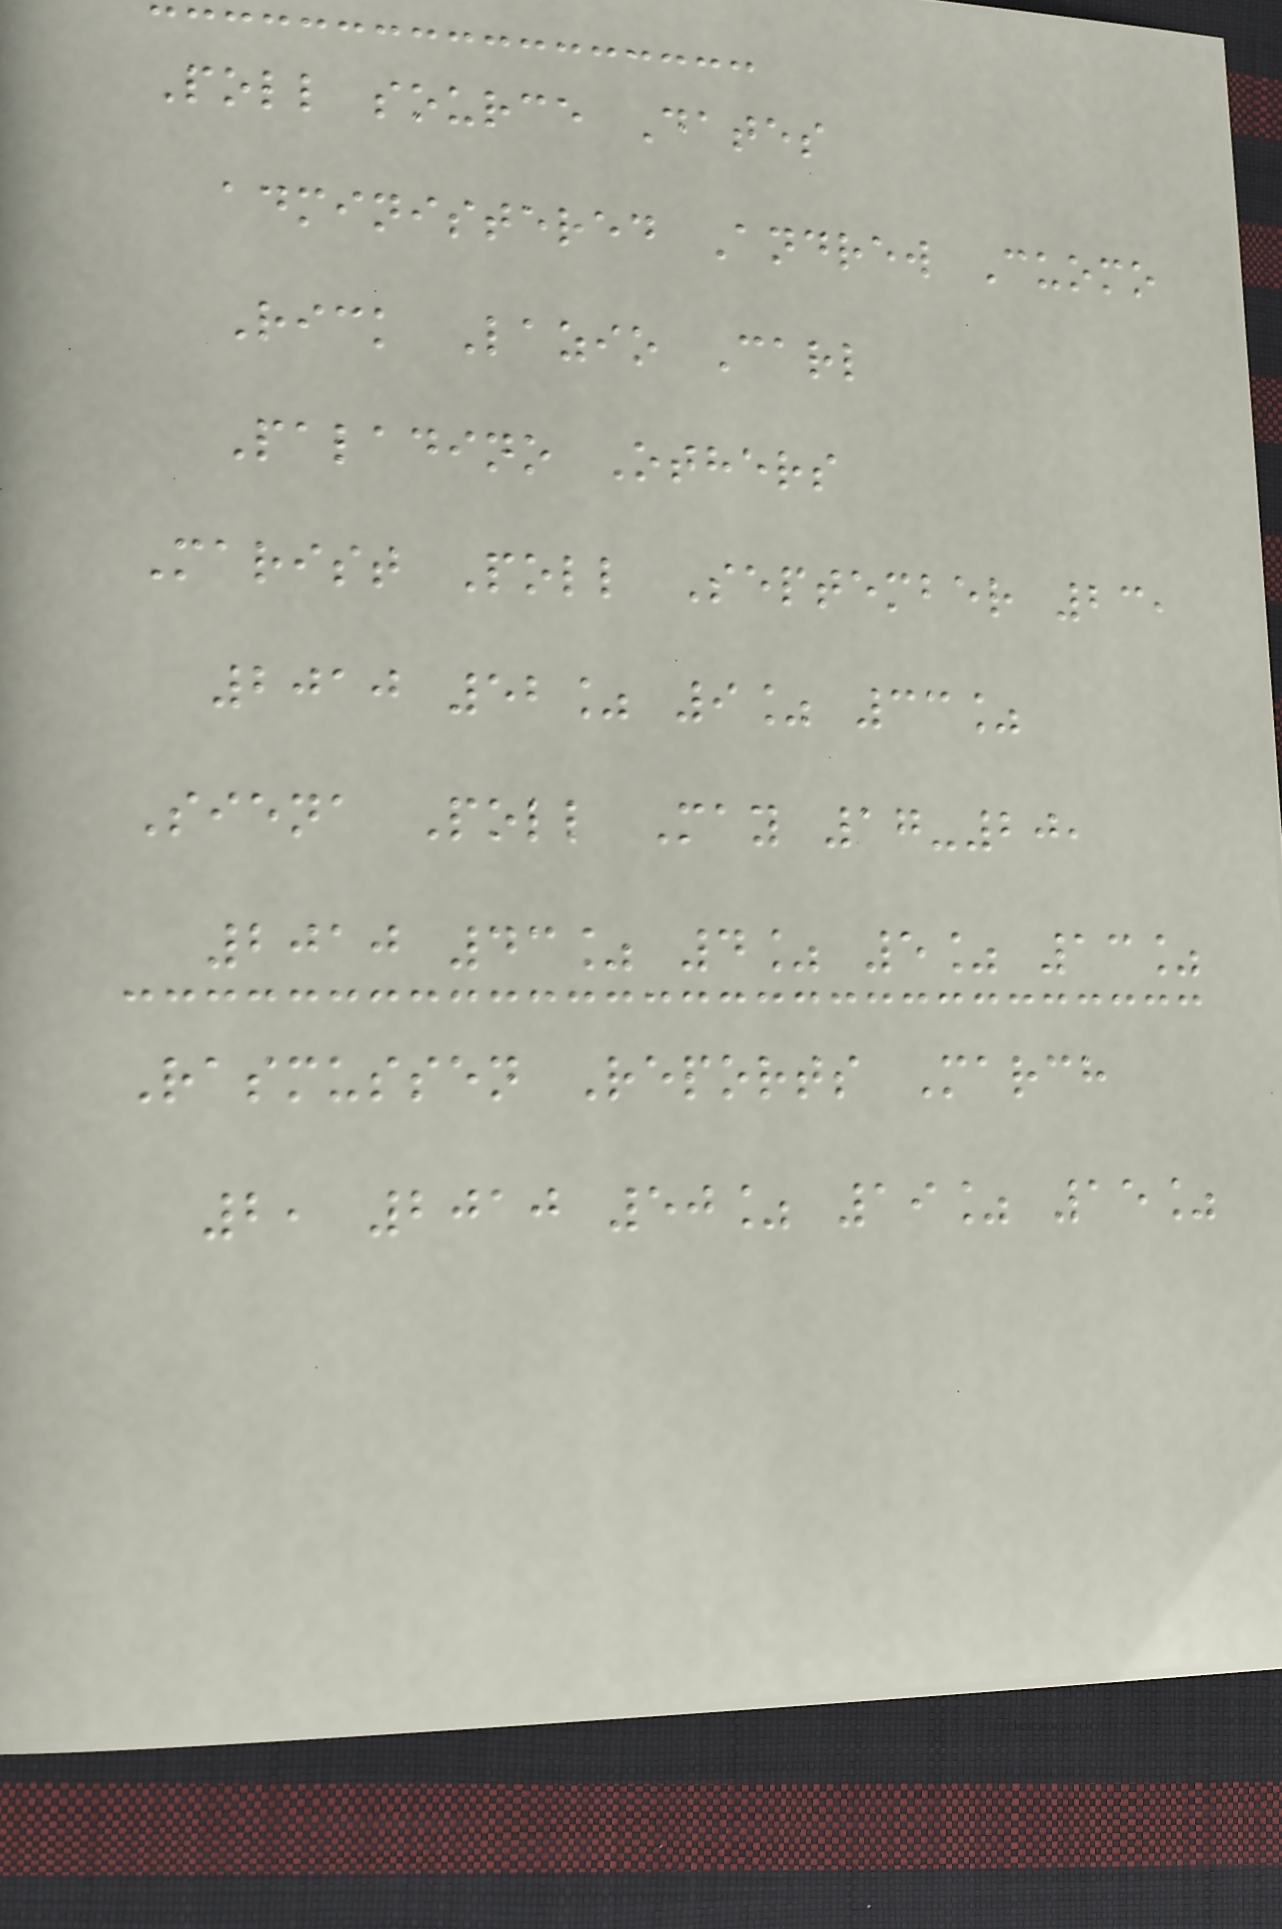Poll source Dates
administered Andrew Cuomo
Rick Lazio Carl
Paladino Others
Marist Poll September 23,
2010 52% 9% 33%
Siena Poll May 17-20,
2010 43% 4% 5% 13%
Rasmussen Reports March
2, 2010 50% 19% 15%
